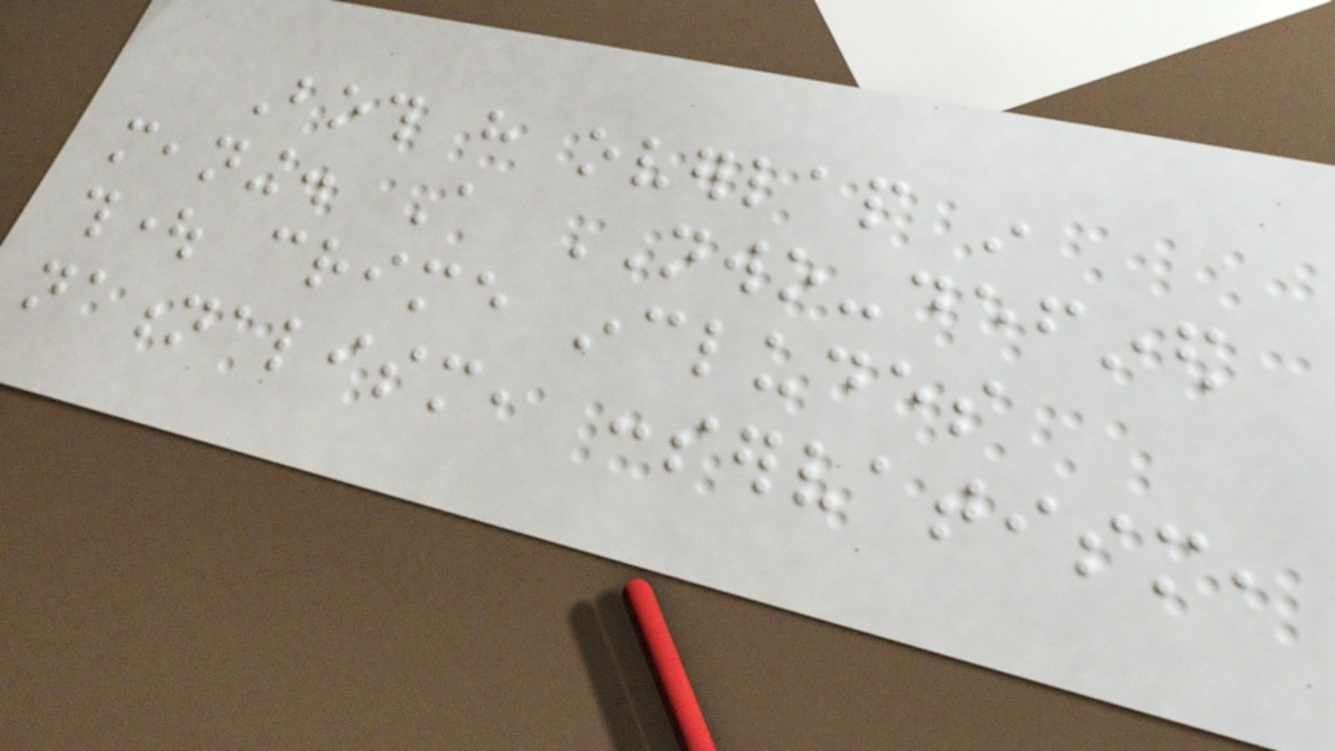Both have overlap in
meaning. A NWO-defined
thought crime includes
nationalism, conservatism,
